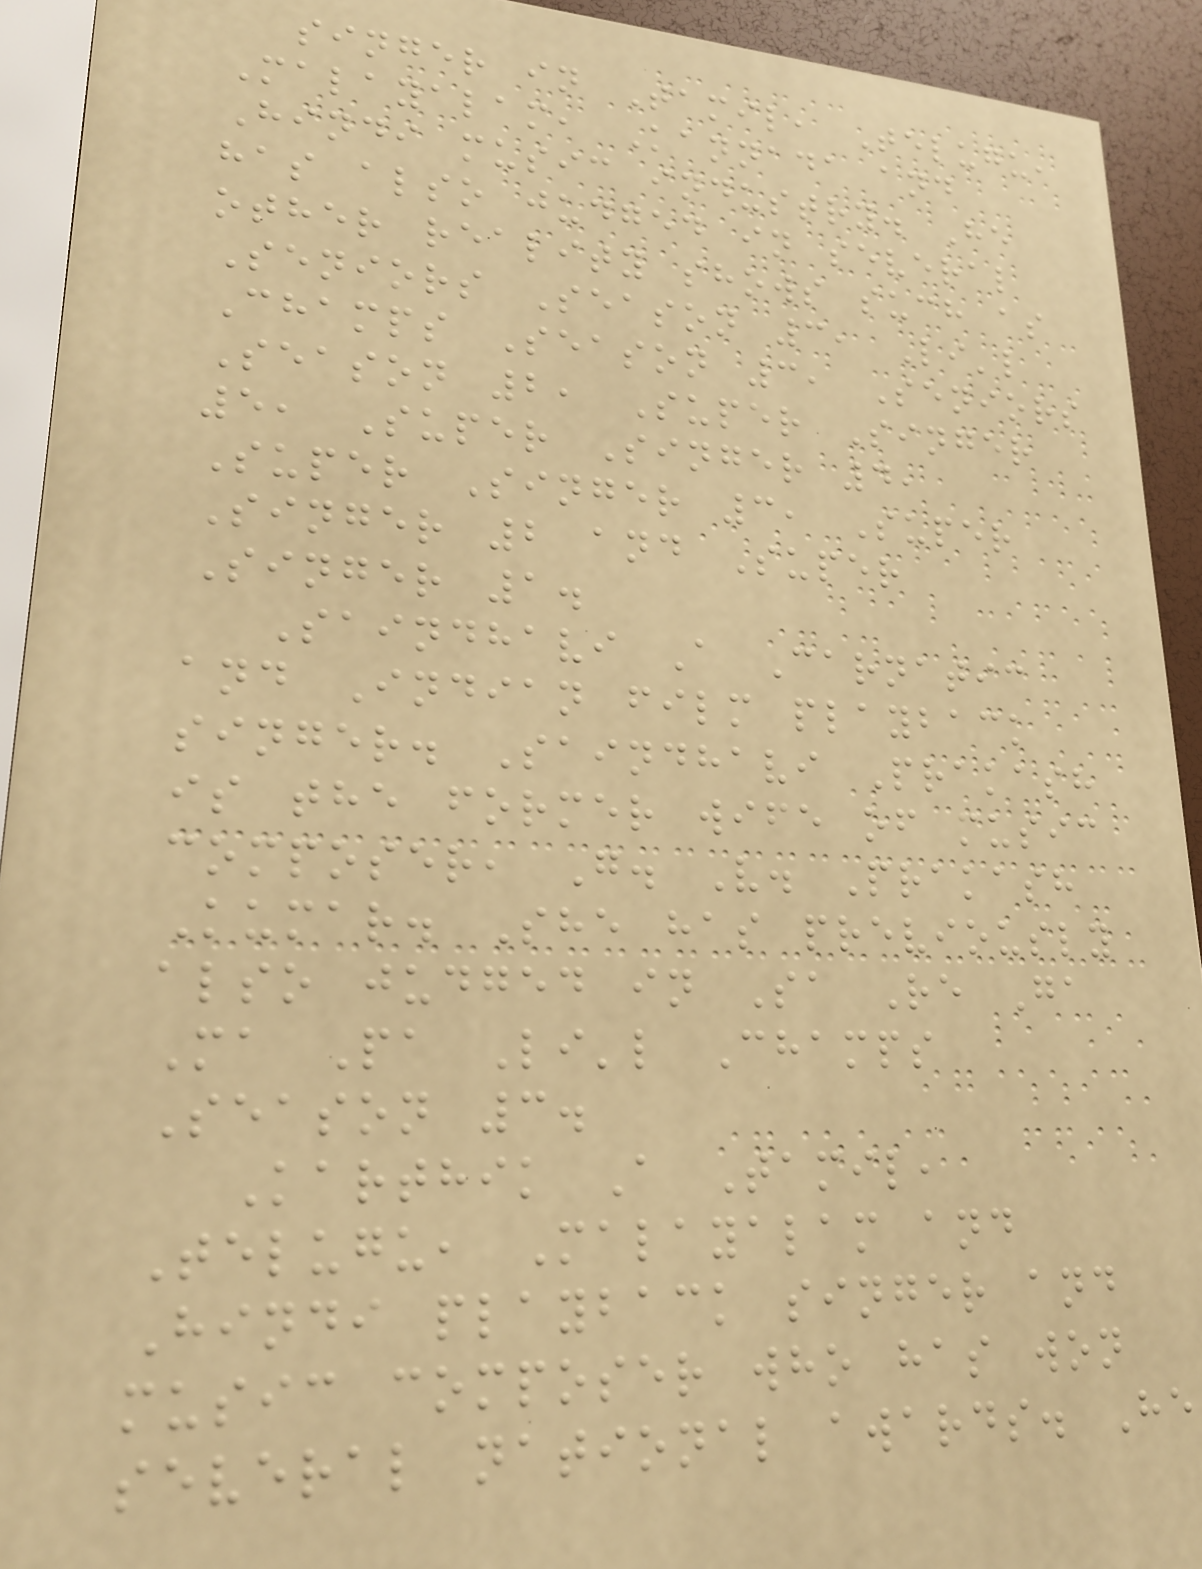singer in Tamil, Telugu,
Malayalam, Kannada and
Hindi music industry. He
has also judged in several
other reality shows such as
Seniors Season 3, Li'l
Champs Season 3, Seniors
Season 2, Super Singer
5, Super Singer 4,
Super Singer 3, Super
Singer 2 and Super
Singer 1.
Saindhavi A Carnatic
and Indian film playback
singer. Saindhavi Prakash
is the former wife of music
composer, G. V. Prakash
Kumar. She has previously
also judged in Sa Re Ga
Ma Pa Li'l Champs
Season 3.
Karthik A Tamil,
Telugu, Malayalam and
Hindi playback singer and
music composer who has won
several national awards. He
